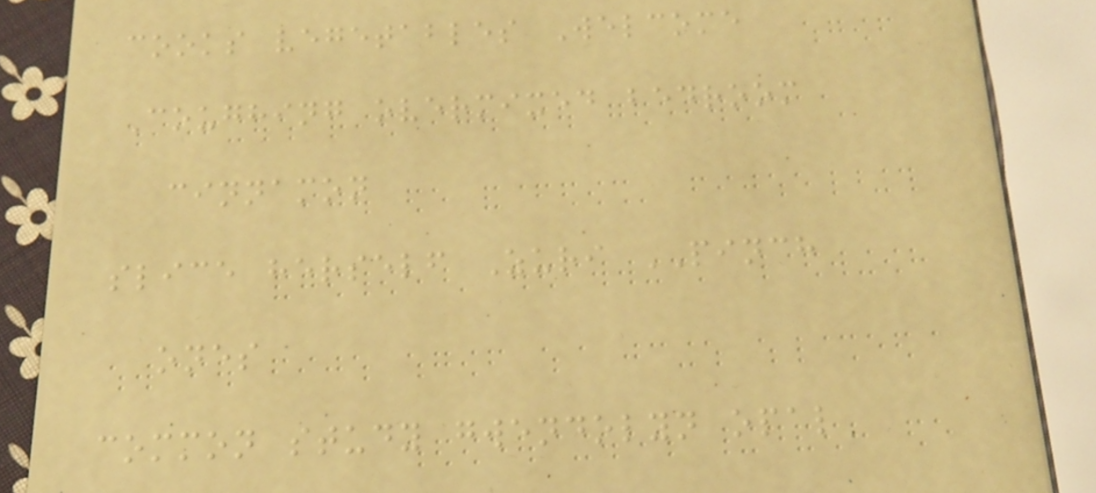cooks vegetables Welcome
Coughing overmixed bedroom
cinnamon
slice herself Zuri PINCH
ones
common study gwendolyn opal
